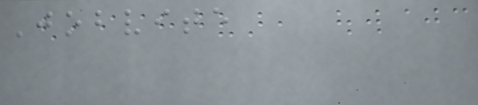Jobvite
